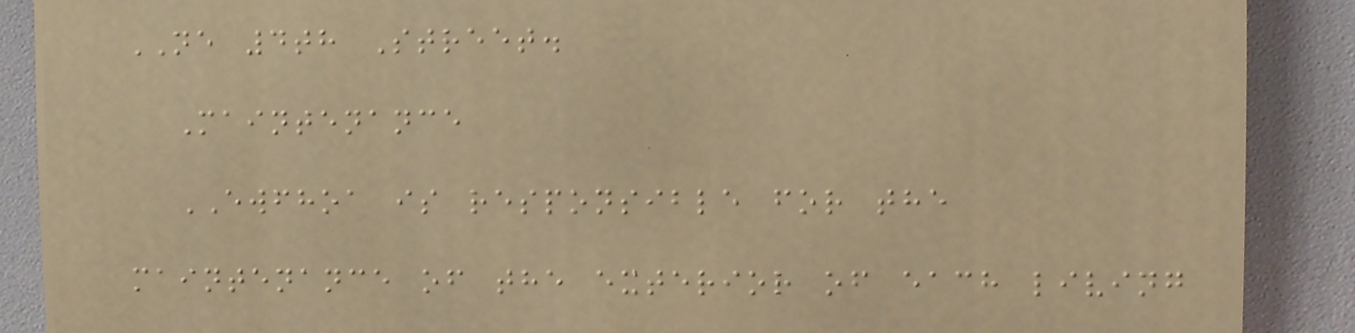NE 4th Street.
Maintenance
EWFHOA is responsible for the
maintenance of the exterior of each living
